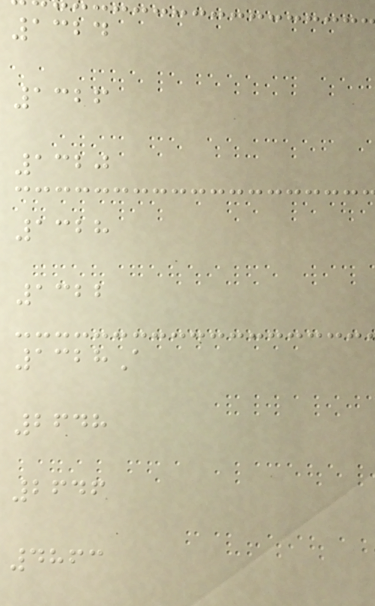1324
1326
1320
1328
1322
1328A
2648
2646
4863
